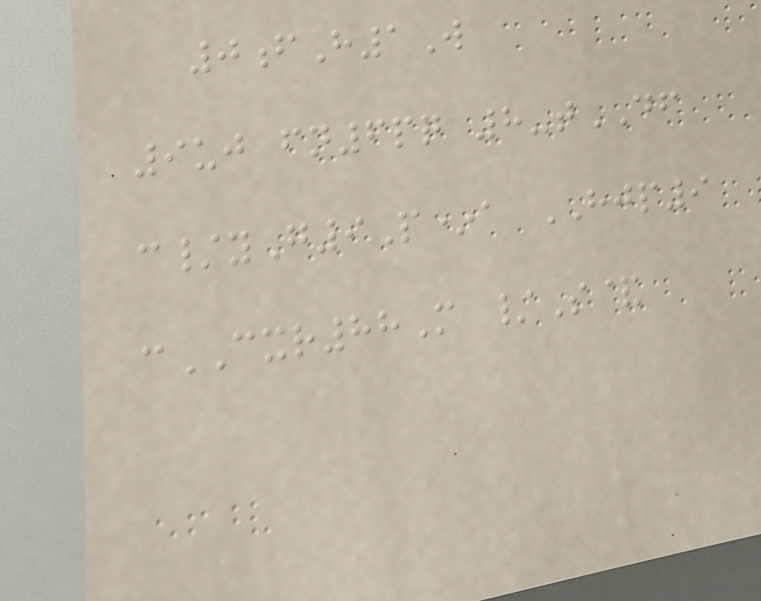0fH1W
9uj fn6pq 8-tDF
c/yG9P*a HJP9
cCXR88M /S&
